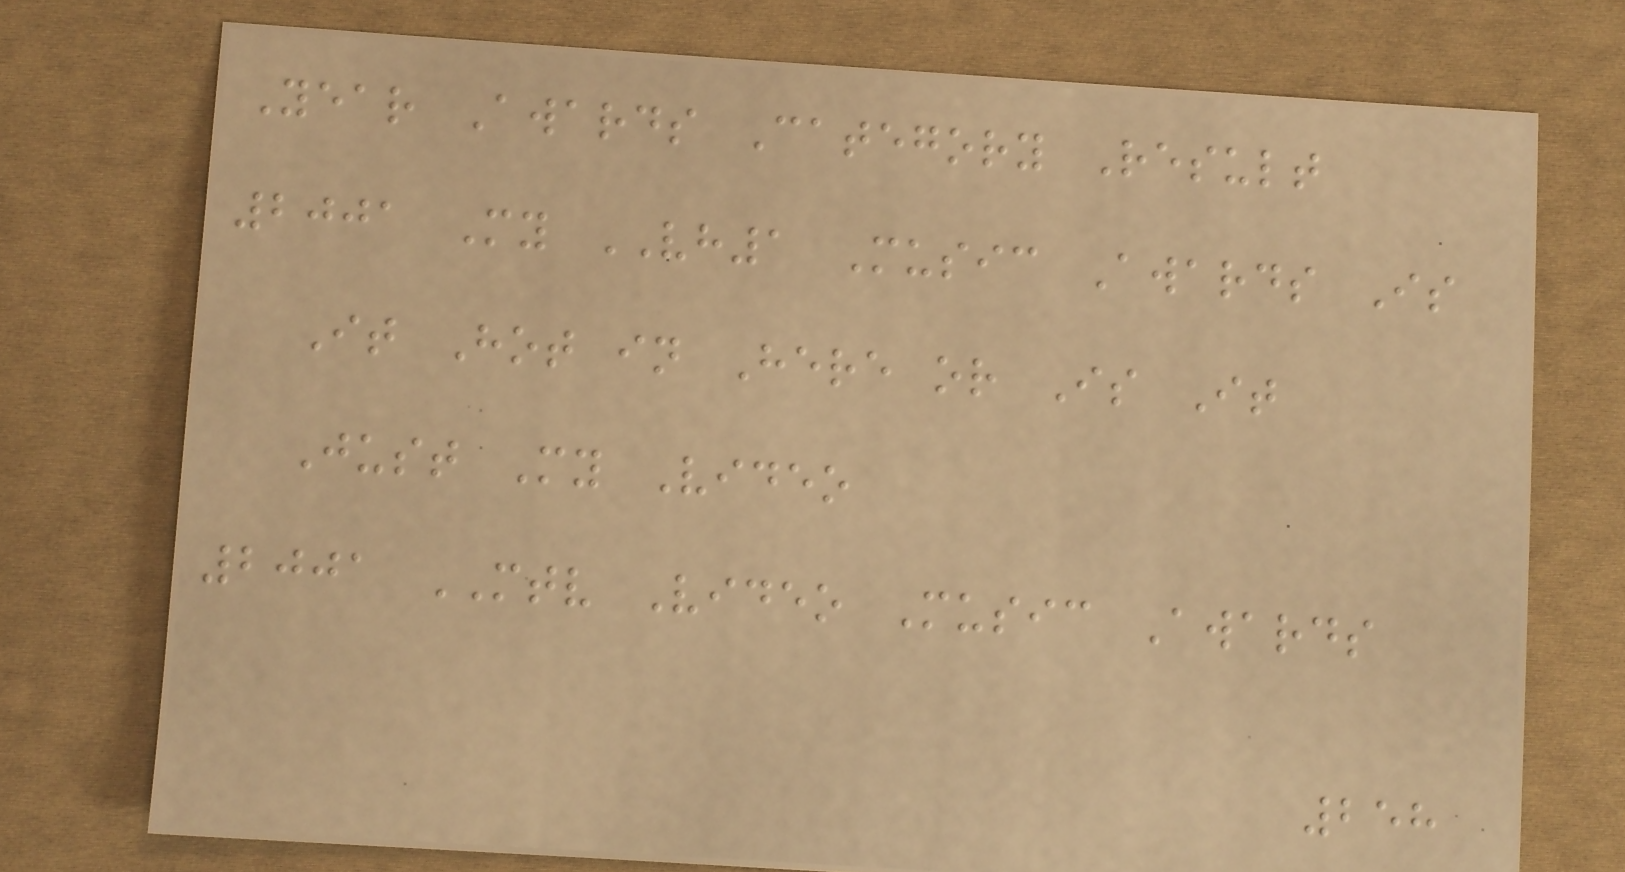Year Awards Category Result
2001 My VH1 Music Awards Is
It Hot in Here or Is It
Just My Video
2001 MTV Video Music Awards
258
